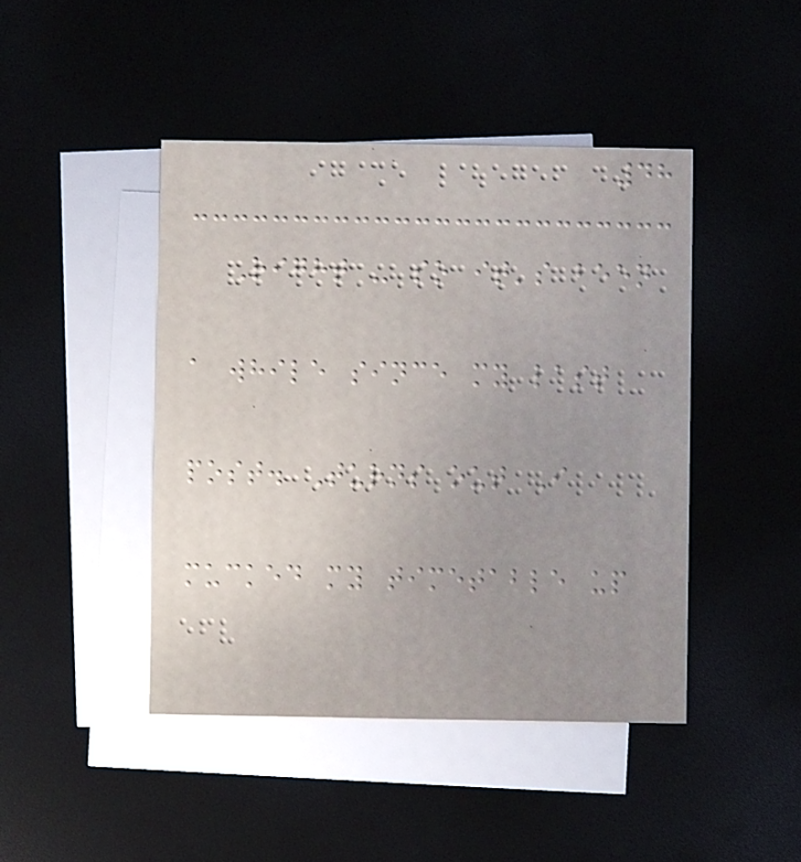48
Right - so it's been
a while since my last
post. Turns out I
mucked my timetable up
